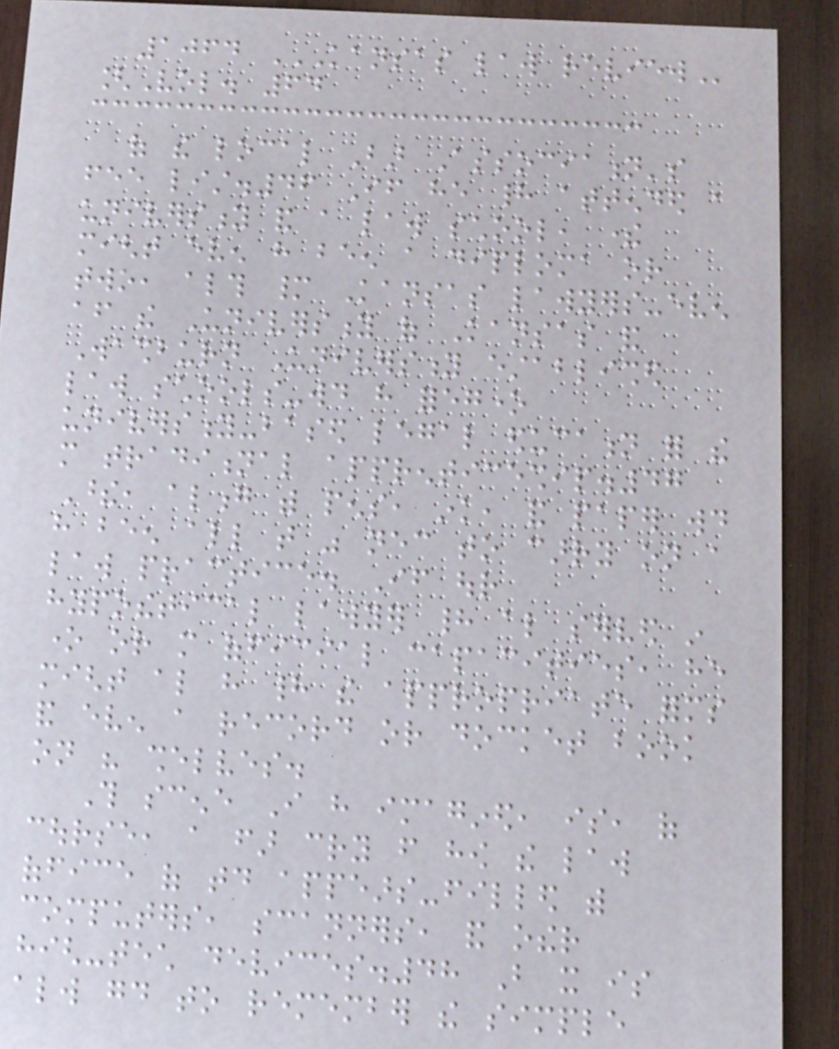1064 KANSAS LAW REVIEW
[Vol. 64
of the local Bar Association's
fee list.46 If he had attended a
university and a law school, there
might even have been a diploma or
two, although many Kansas lawyers-even
after the University of Kansas and
Washburn University established
law schools-would have foregone
university-based legal education for the
more traditional apprenticeship.47
These, along with pens, ink, and paper would
have been all that was necessary to carry on a
law practice. If our
hypothetical lawyer had also served in
one or more official capacities, he
might also have had the appropriate forms
and even a record or docket book
on his shelves.
This scene I have imagined, is, of
course, a far cry from how the law
office of today appears-filled with
computers, scanners, and other
high-tech devices.48 But it is
always good to remember the simple
